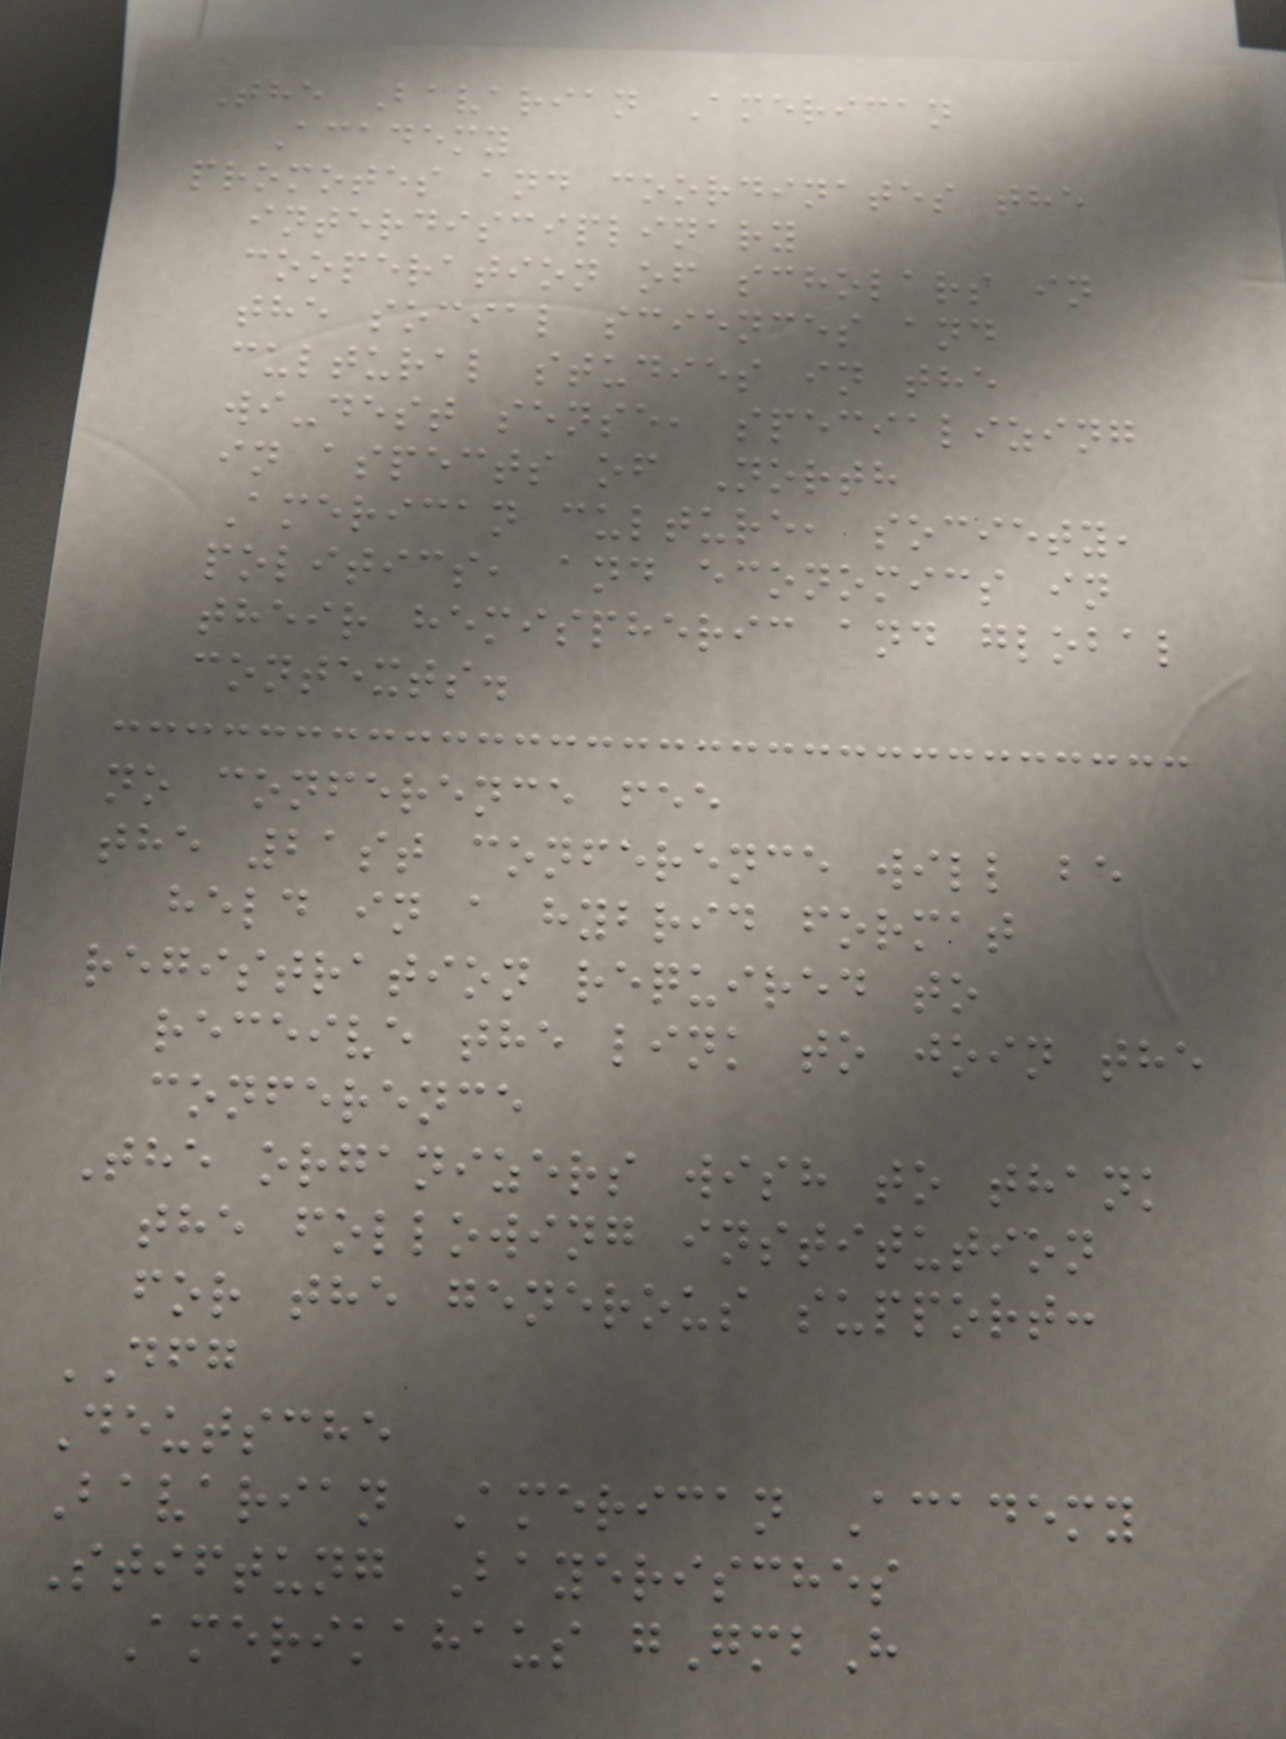The Bavarian American
Academy
promotes and coordinates the
interdisciplinary
cooperation of scholars in
the social sciences and
cultural studies in the
wi-dest sense, specializing
in aspects of North
American culture, society,
politics, and economics in
their hemispheric and global
contexts.
no conference fee
the 21st conference will be
held in a hybrid format
registration required to
receive the link to join the
conference
The organizers wish to thank
the following institution
for the generous support:
DFG
Deutsche
Bavarian American Academy
Stiftung Bayerisches
Amerikahaus gGmbH
